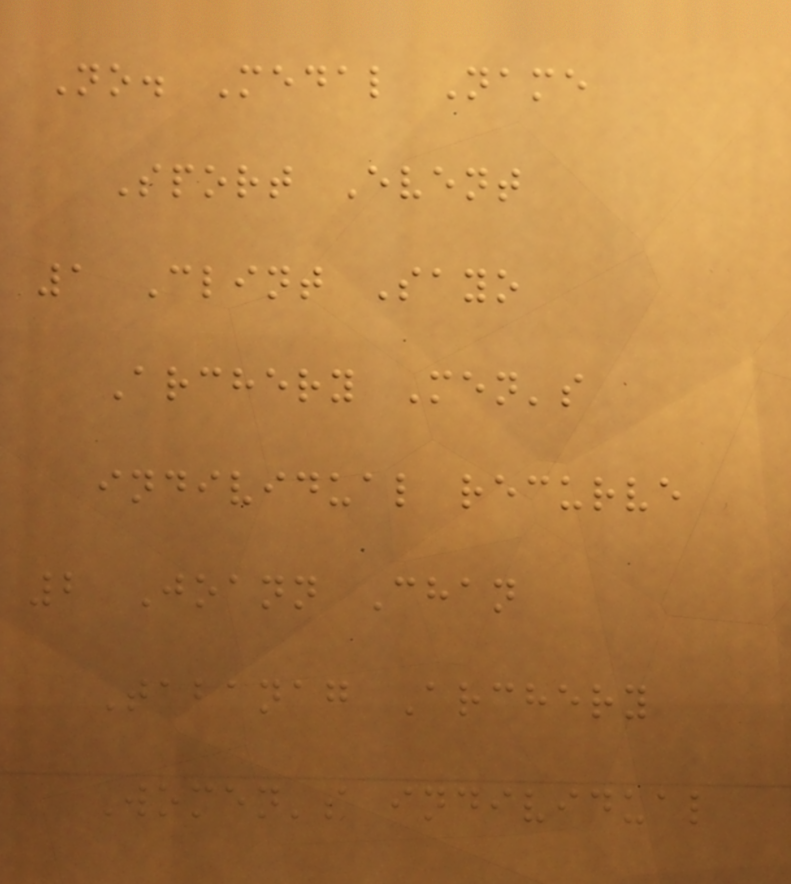No. Medal Name
Sport Event
1 Clint Sayo
Archery Men's
individual recurve
2 Joann Chan
Tabanag Archery
Women's individual
